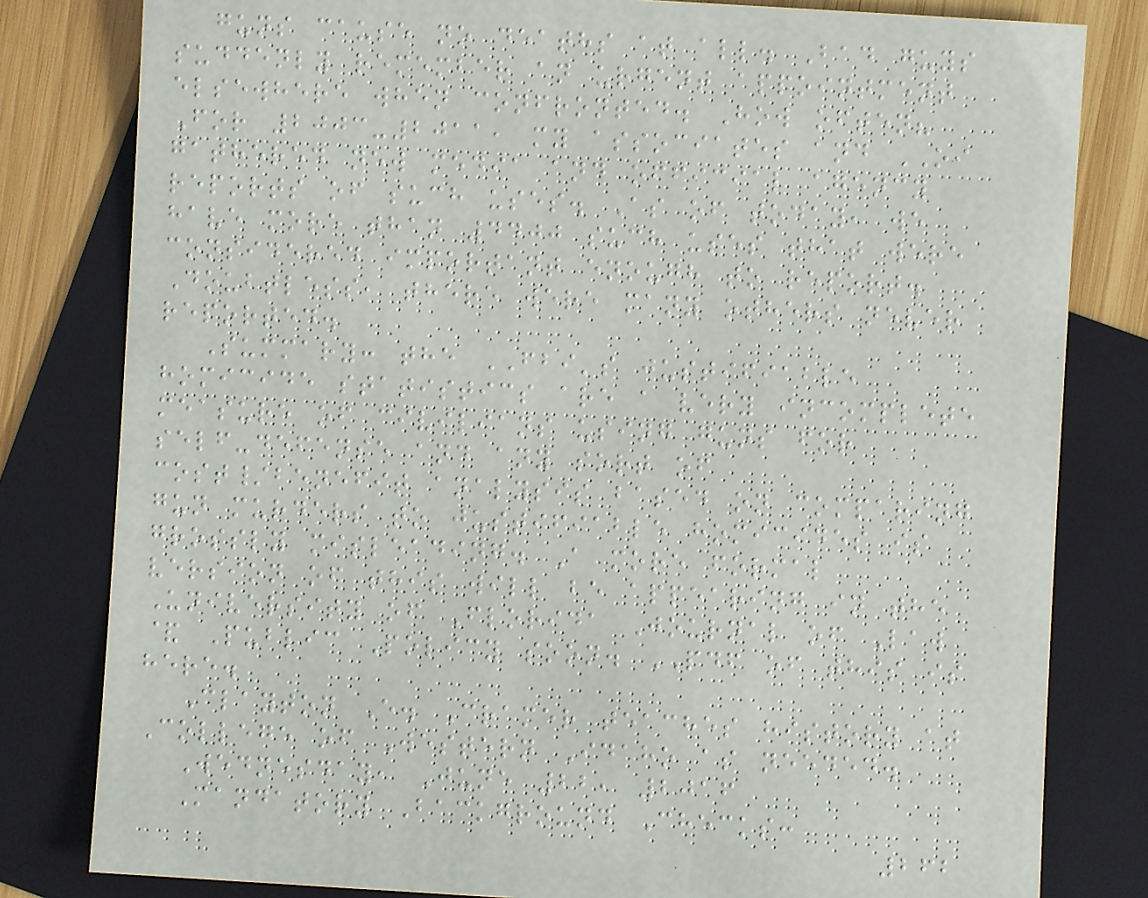guns cause no deaths at all. Bad guys
suddenly remember an urgent appointment
elsewhere when confronted. How often?
For 2003-2011, my associates and OI
gathered new media and official agency
reports of such uses. As of today, we
have more than 4400 such uses that were
considered important enough to report.
Doubtless, there were many others never
reported.
Summary: the FBI's justifiable
homicide statistics are a very incomplete
measure of civilians using guns for
self-defense and any sort of
cost/benefit analysis based on comparing
gun murders to justifiable homicides is
grossly misleading. A more formal
version of this will be appearing in the
University of Florida Journal of Law
& Public Policy soon. PDF of this is
here.
Clayton E. Cramer teaches history at
College of Western Idaho as needed.
Wednesday, June 22, 2016
Mandatory Background Checks:
262
